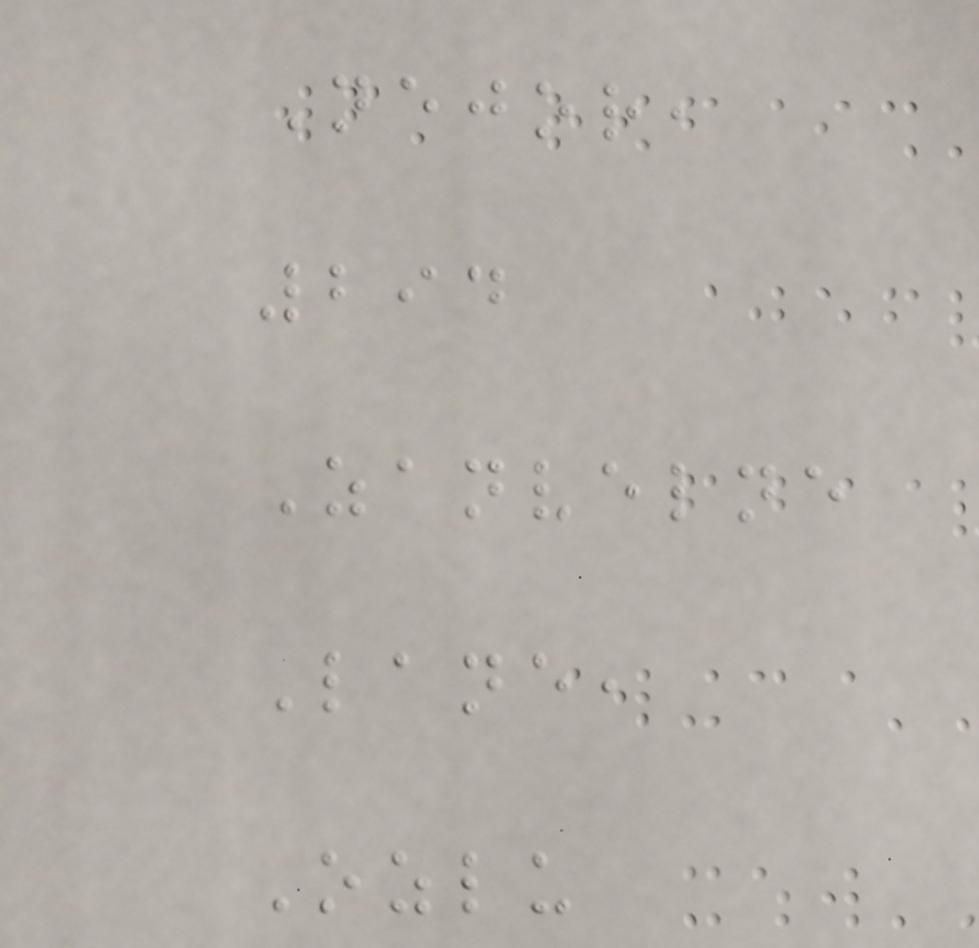Nejor,
294
Zanvelne
Lane,
Ozlu
